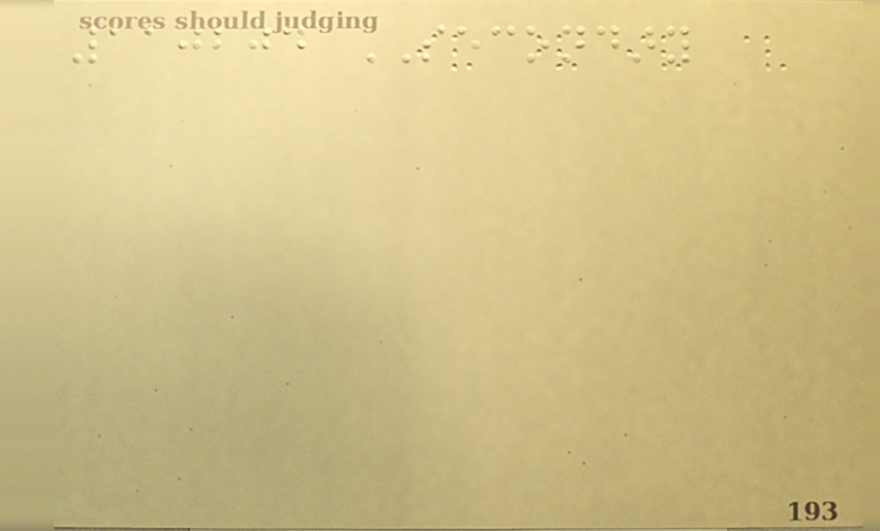110204 SECONDARY
